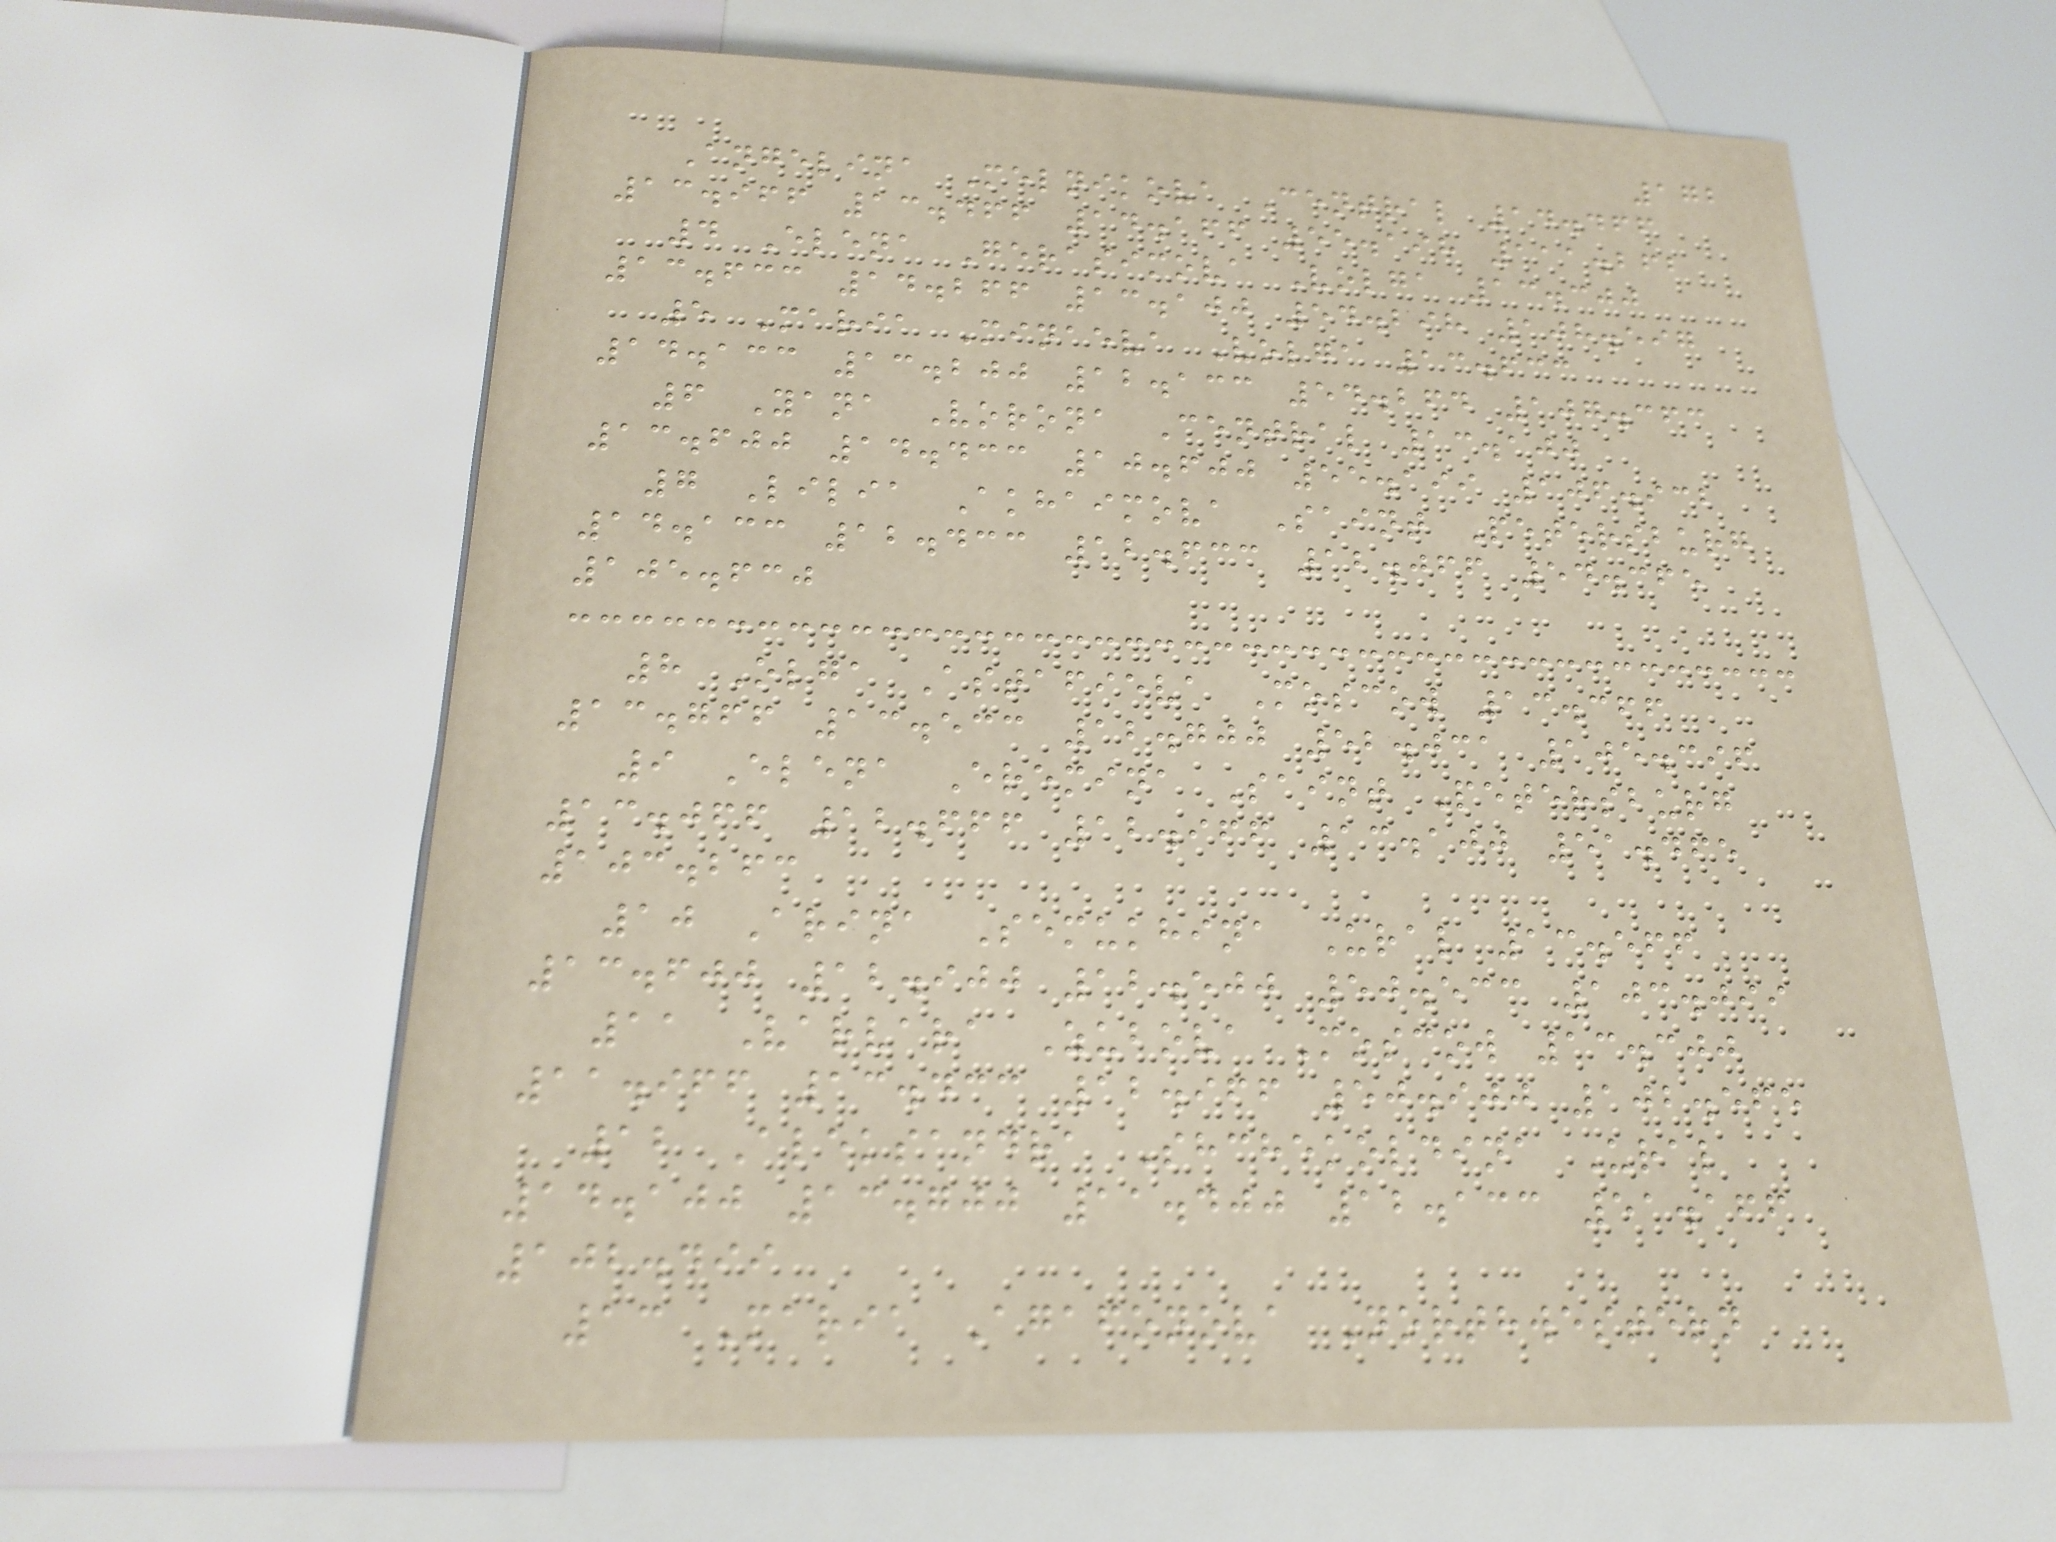172
Angelina Melnikova Central 14.466
13.966 13.466 14.166 55.198 111.262
4 Elena Gerasimova Volga 13.300
13.633 14.266 13.100 54.298 108.597
5 Maria Minaeva Volga 13.633
14.133 13.200 12.133 54.264 107.363
6 Yana Vorona Central 13.100
13.600 14.433 10.600 55.199 106.932
7 Lilia Akhaimova Saint Petersburg
14.133 12.433 12.633 12.066 54.365
105.630
8 Olga Astafieva Moscow 13.366
13.766 13.533 12.700 52.031 105.396
9 Elena Eremina Saint Petersburg
13.066 12.666 12.966 13.100 51.465
103.263
10 Arina Semukhina Ural 13.566
13.600 12.900 12.500 50.533 103.099
11 Varvara Zubova Moscow 13.300
11.966 13.433 12.966 50.900 102.565
12 Aleksandra Shchekoldina Ural
14.100 13.700 11.400 12.133 51.166
102.499
13 Maria Agafonova Northwestern
